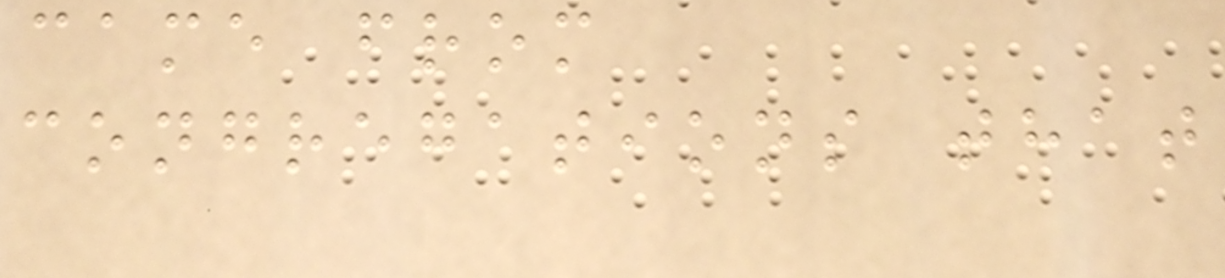came from
congregations that
